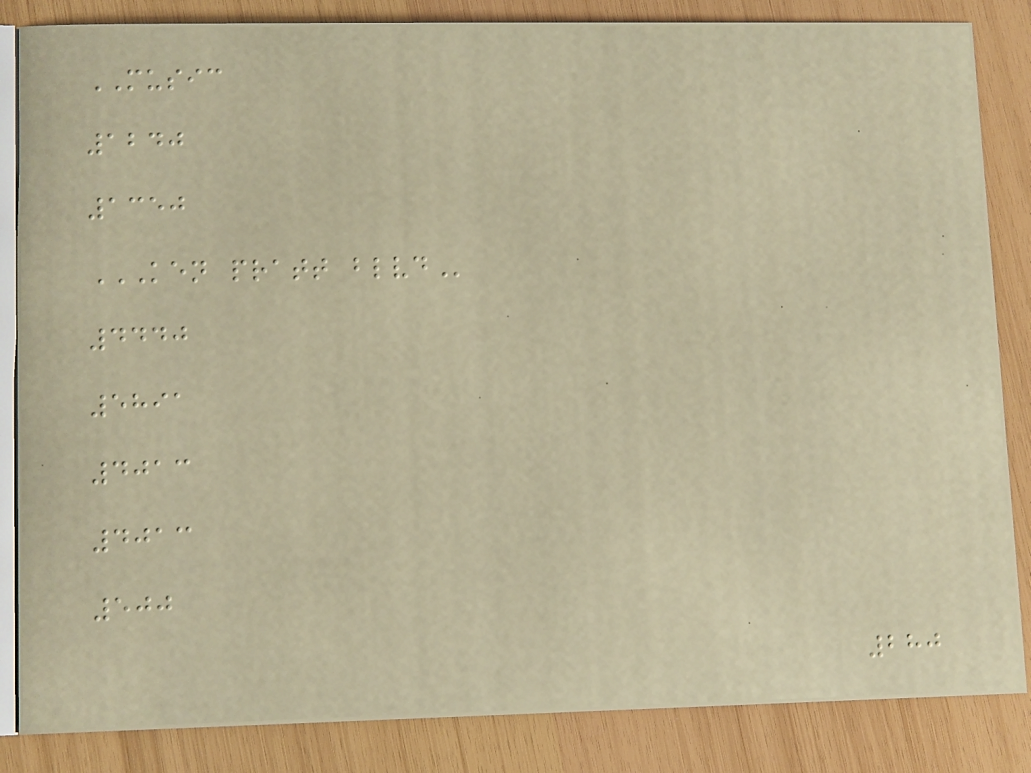MUSIC
1240
1350
KEN PRATT BLVD
4440
5891
4013
4013
500
280
